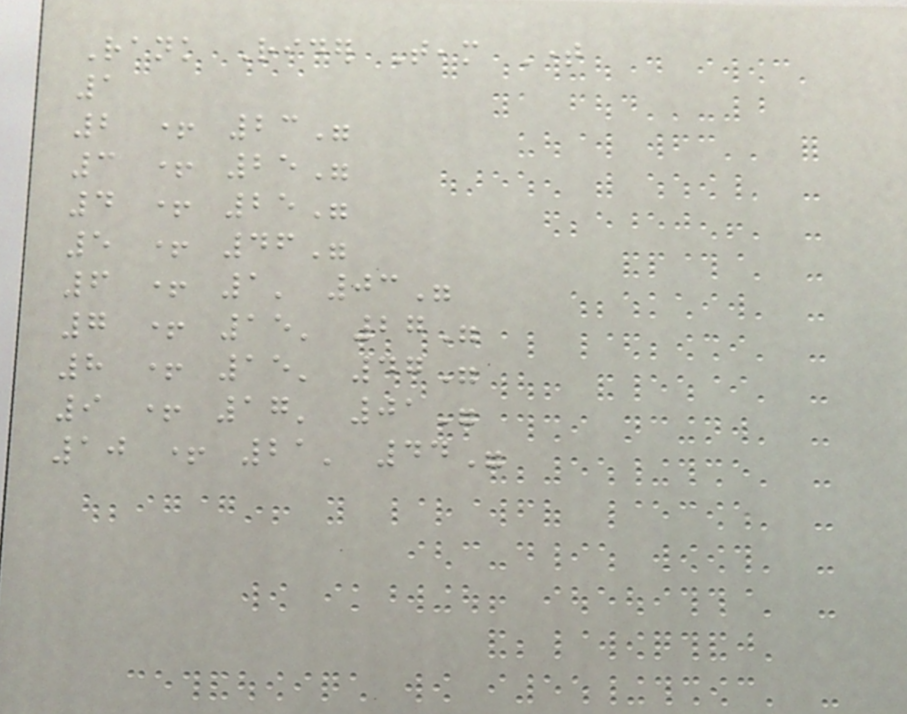Rank Rider Team Time
1
2 + 23"
3 + 25"
4 + 25"
5 + 46"
6 + 1' 03"
7 + 15' 27"
8 + 15' 47"
9 + 17' 01"
10 + 21' 44"
